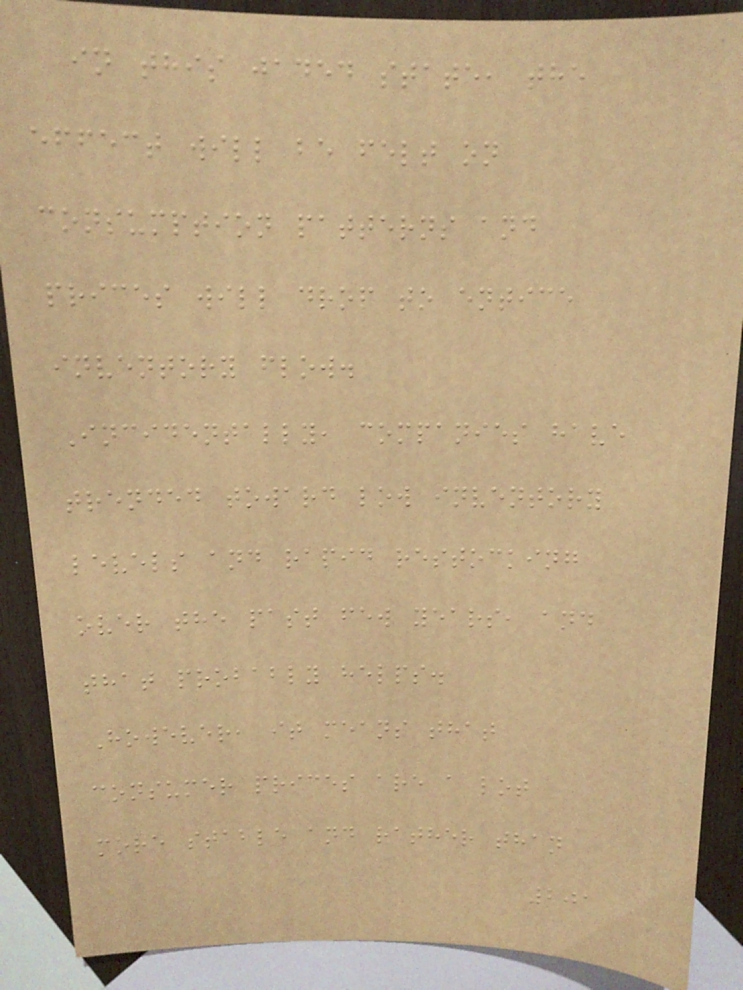in this jaded state, the
effect will be felt on
consumption patterns and
prices will drop to entice
inventory flow.
Incidentally, companies have
trended toward low inventory
levels and rapid restocking
over the past few years, and
that probably helps.
However, it means that
consumer prices are a lot
more stable and rather than
201
